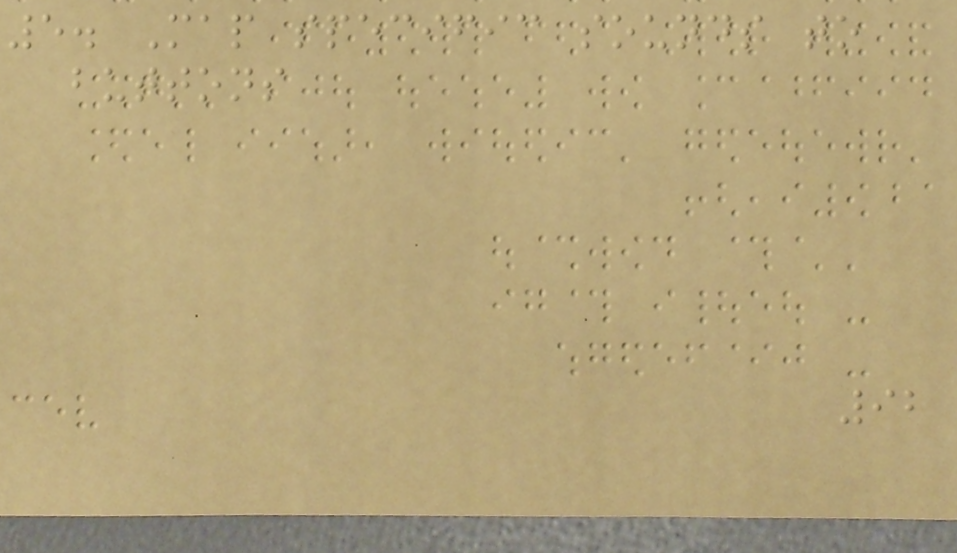5. Map specific sounds to
buttons
92
